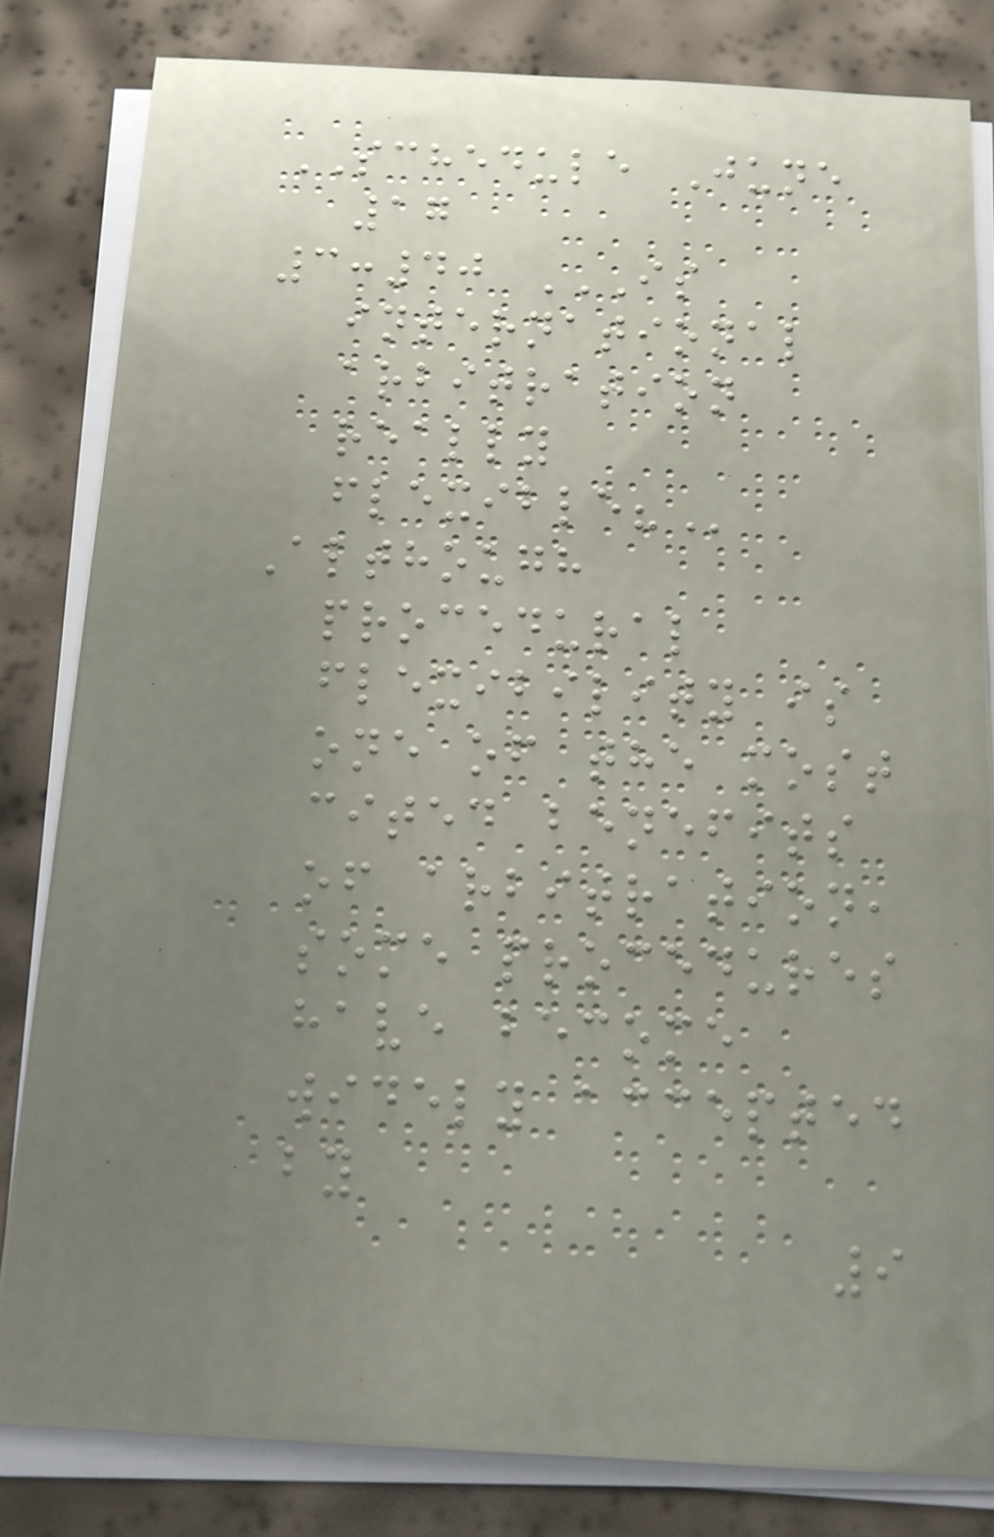SCHEDULE June
17
3:40 IS
INTERNATIONAL
ARBITRATION
REALLY
FLEXIBLE?
Although
procedural
flexibility is
one of the most
cited benefits
of arbitration,
some procedures
have become
widely accepted
by
9
